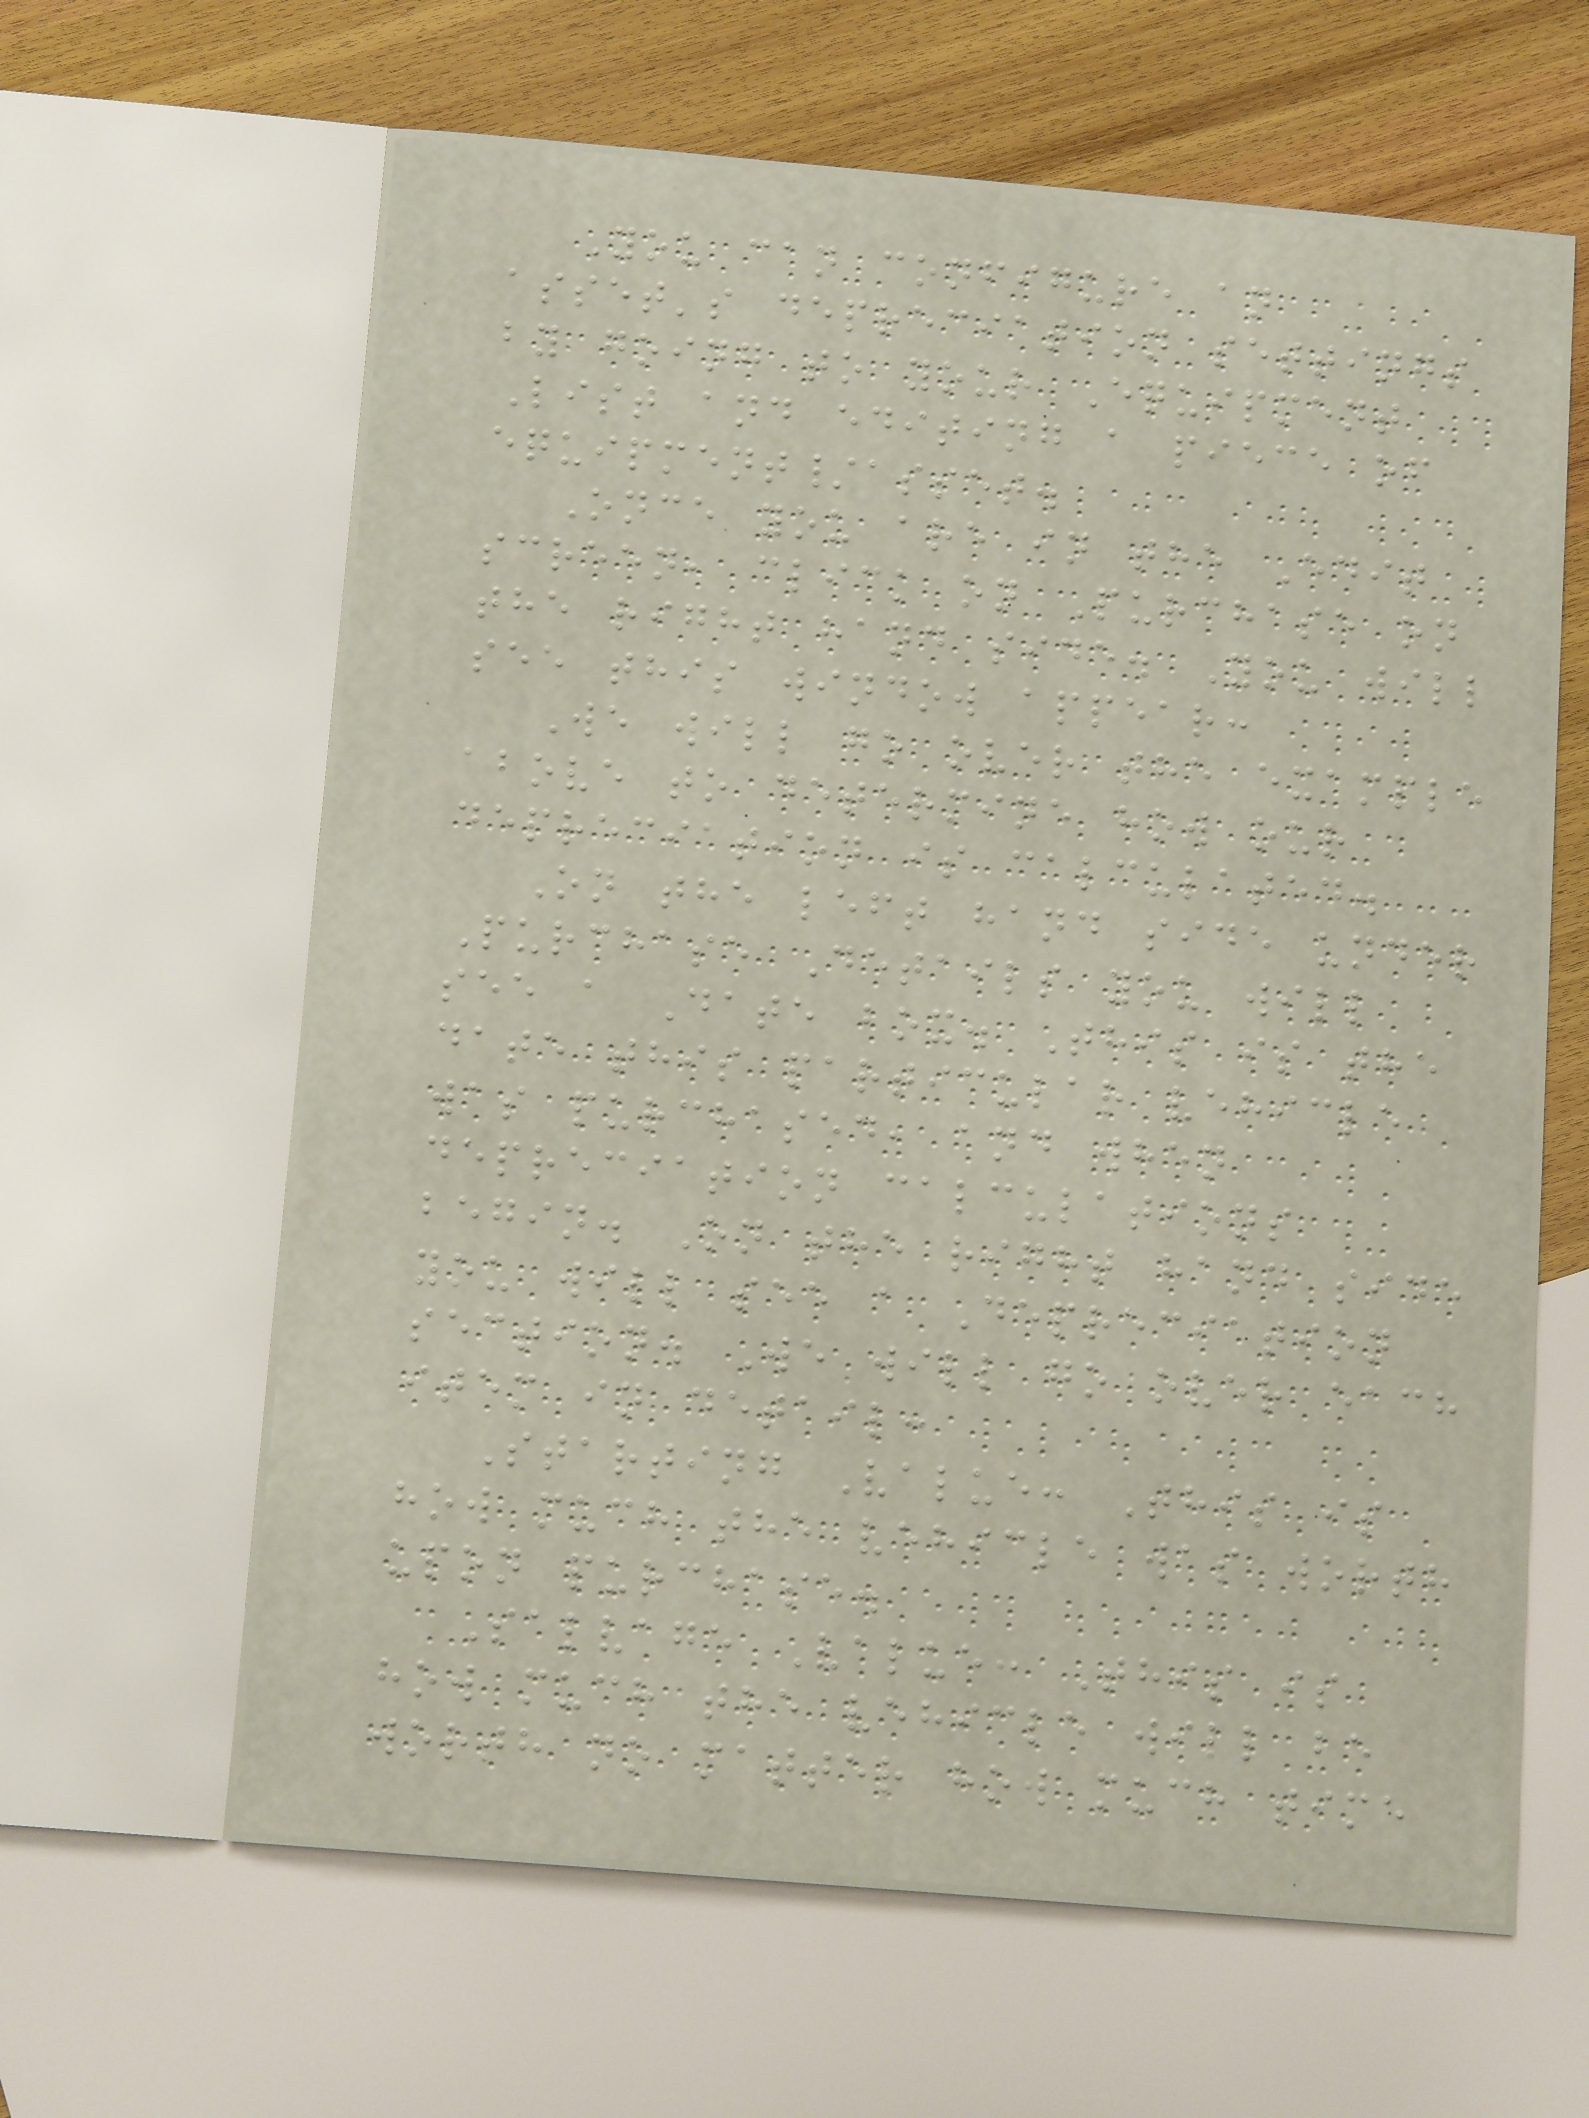You can configure an
asset's depreciation settings
by going to your Equipment
List and editing a piece of
equipment/asset.
Once you are in the Edit
screen, click on Purchase on
the right hand side. You will
see this window appear:
We will go over the example
above to determine how our
depreciation is calculated.
On the left hand side under
Purchase Details you will
see a Date box. This is the
date this particular vehicle
was purchased, and when
depreciation calculations
begin. On the right hand side
you will see a Depreciation
section. We will go over each
item in detail:
Starting Value: This is
how much the vehicle was worth
upon purchase.
Salvage Value: This is
how much the vehicle will be
worth no matter how much time
